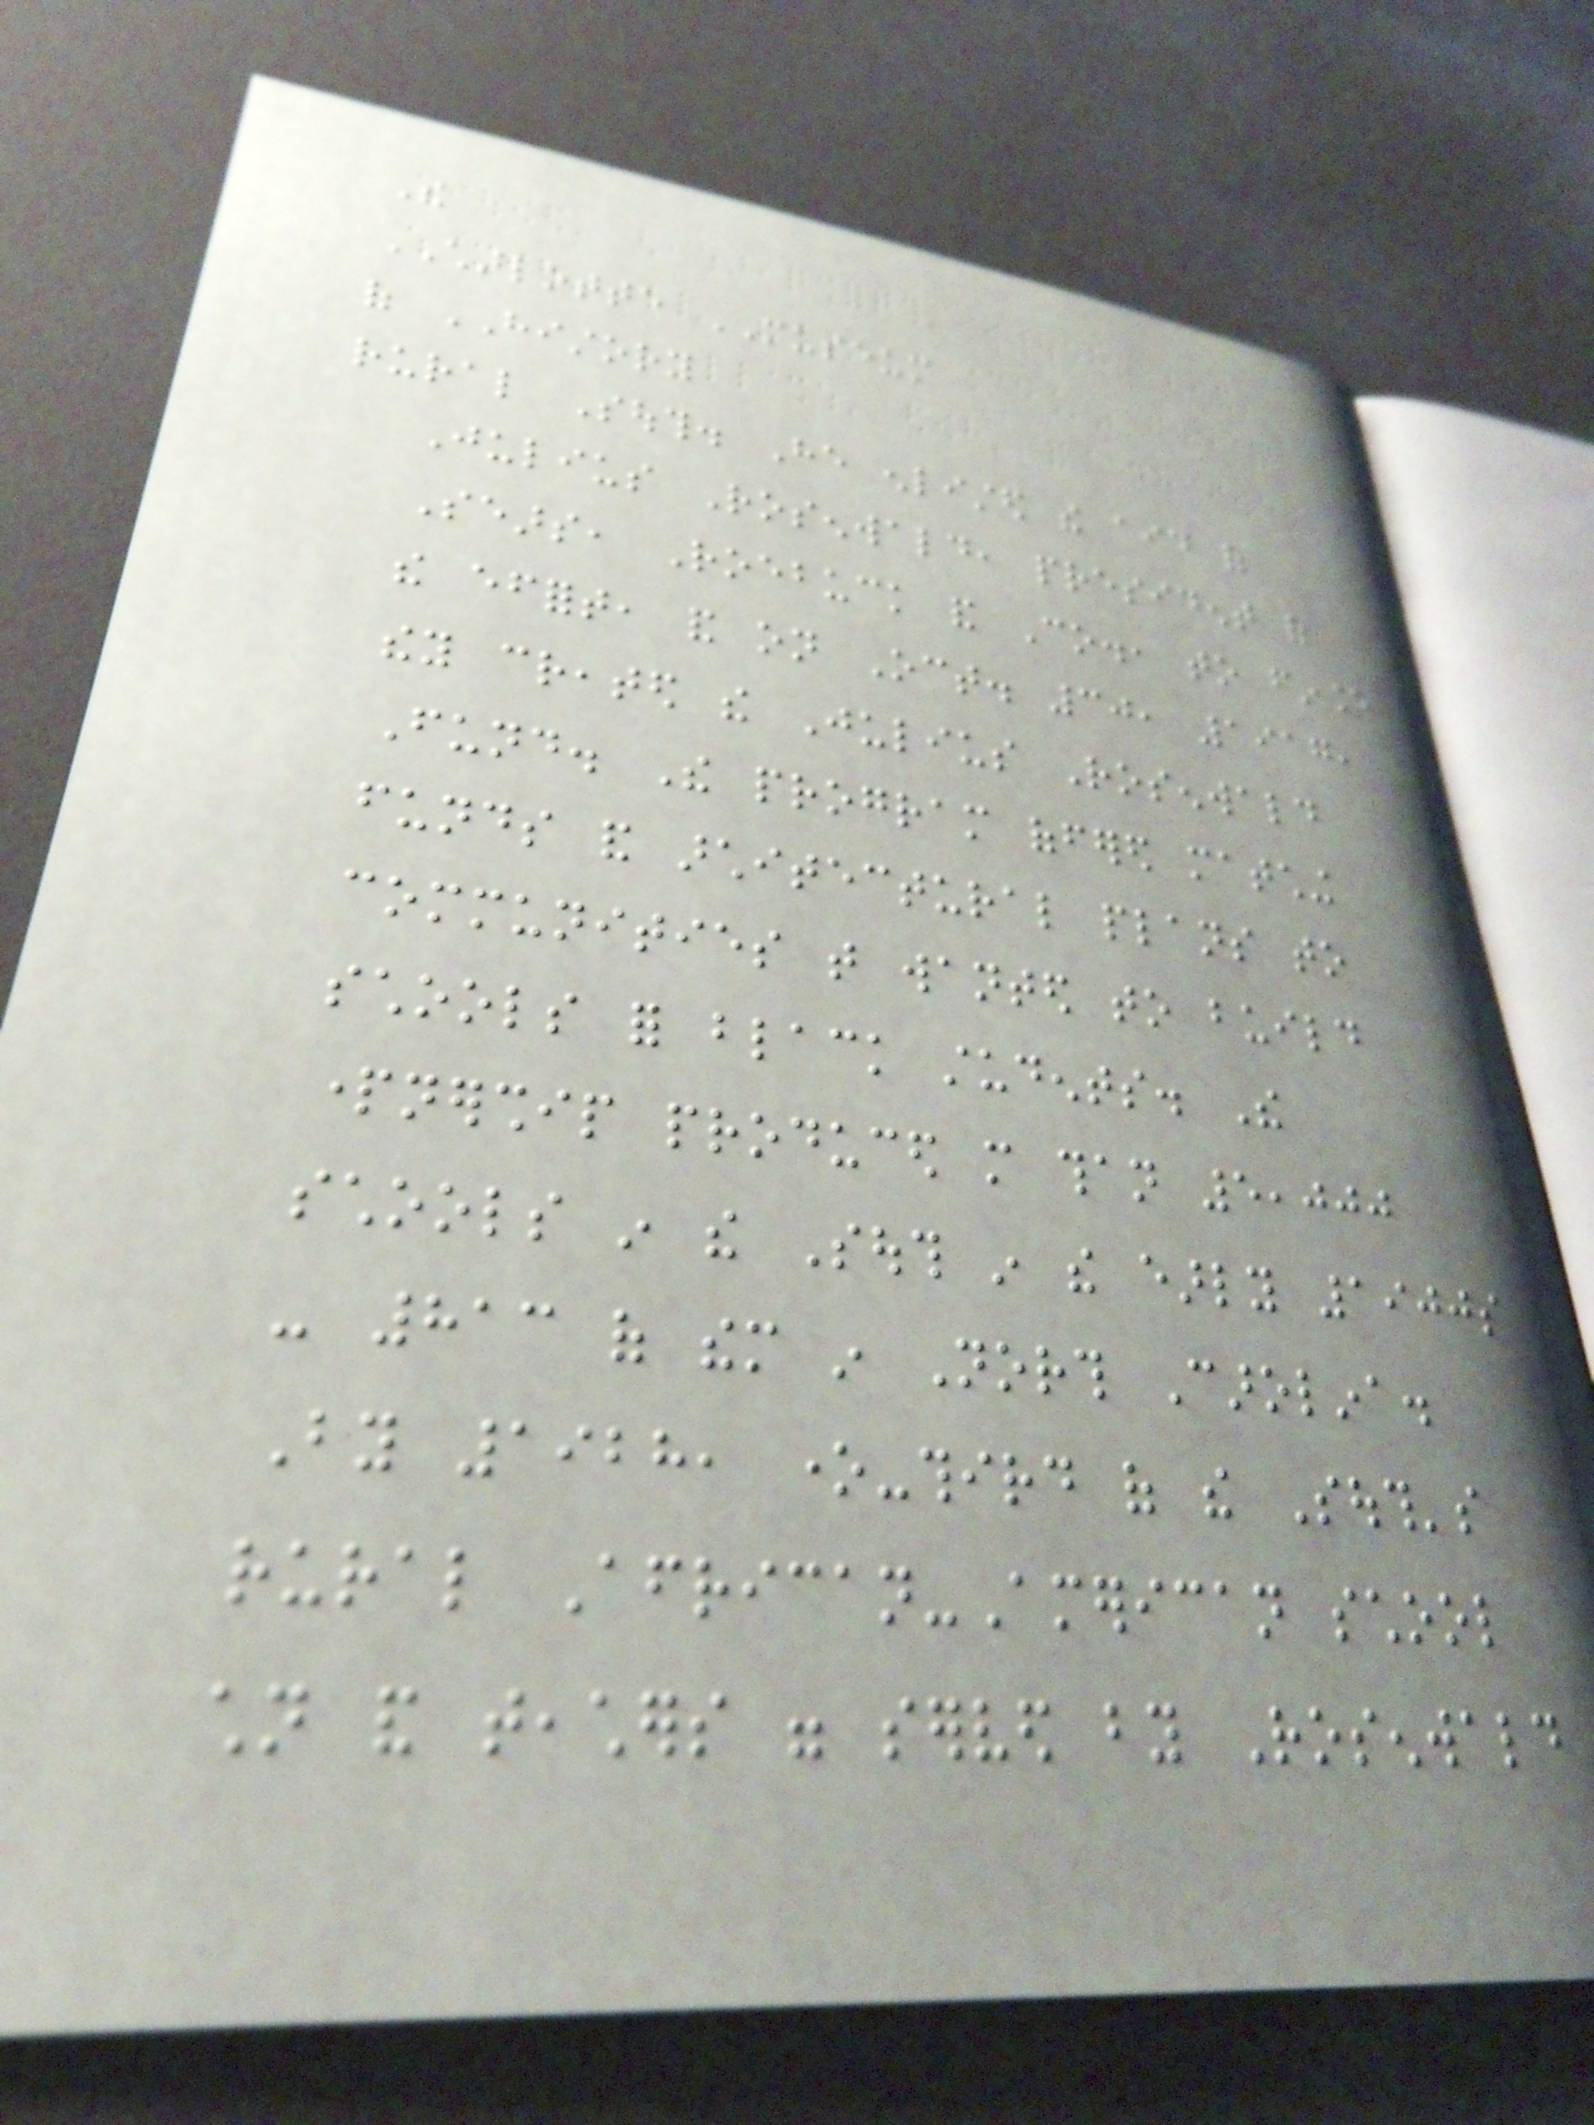The
CHARLOTTE MUSEUM
of HISTORY
rural South. He enlisted the aid of
Julius Rosenwald, president of
Sears, Roebuck and Co., to finance
the effort, and on Oct. 30, 1917,
they created the Julius Rosenwald
Fund. The program offered matching
funds and architectural plans to
communities that wanted to build
schools for black students. The
partnership produced more than 5,000
schools in the South in the early 1900s
- 813 of them in North Carolina.
By 1928, one-third of the South's
rural African-American school
children and teachers were served by Rosenwald
